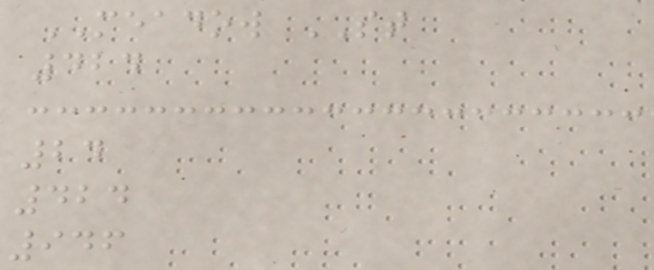MEADOW ST
424
24
424
946
